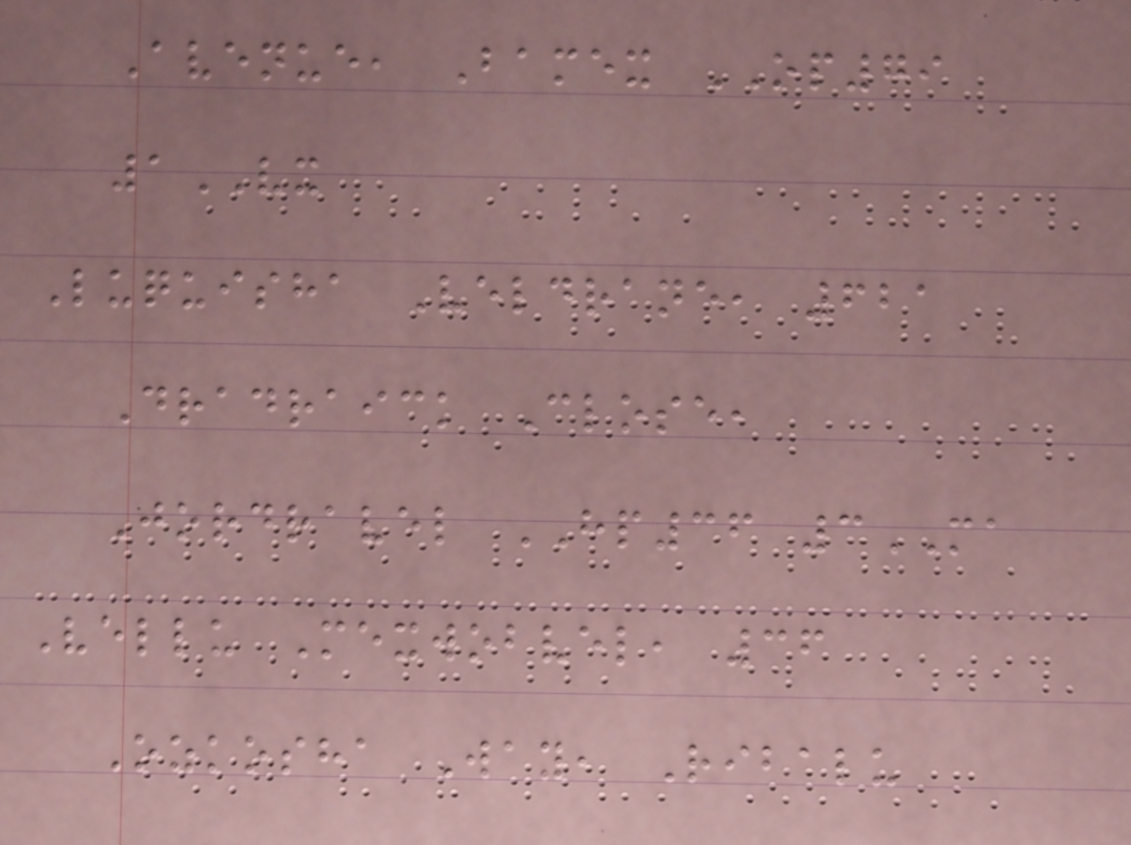Avenue, Bamex OP79
1VX
Luquisha Veldrane, 621
Dradraick Close,
Jordravel HP36 3MA
Vellu Mexwobvel, 36
Ozkosha Way, Ribalu
